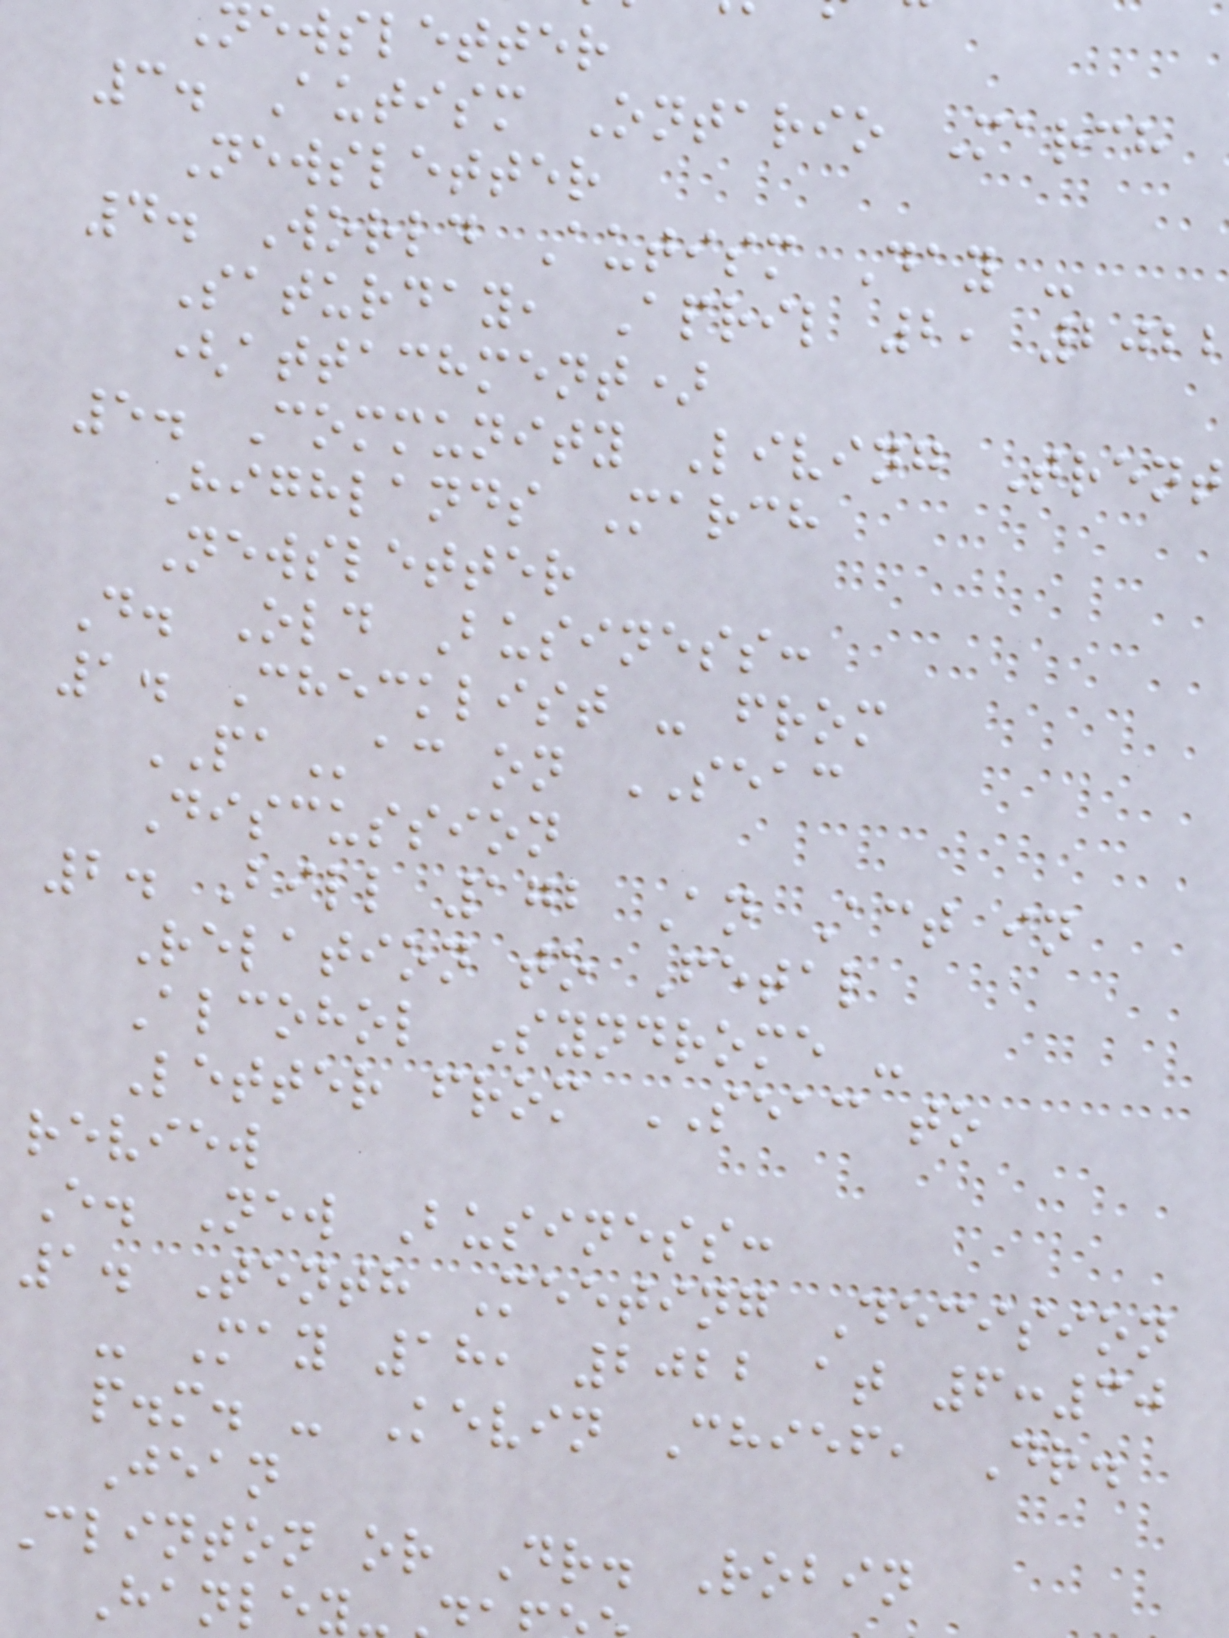newsletter
3. Autism Ontario March
Newsletter
4. World Autism Day -
Saturday, April 2, 202
(attachment)
5. Community Living Trent
Highlands March
Newsletter
D. Old Business:
1. Checklist - from
PAac on SEAC
Discussion
2. Bill 172 An Act in
Relation to Fetal
Alcohol Syndrome -
Letter from SEAC to
review
E. New Business:
1. Tenth Meeting Decision
- May 18, 2022 at 6:30
p.m. - Kevin Chief, Dr.
Jean
Clinton or Dr. Robin
Hanley
